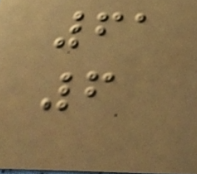61
6
